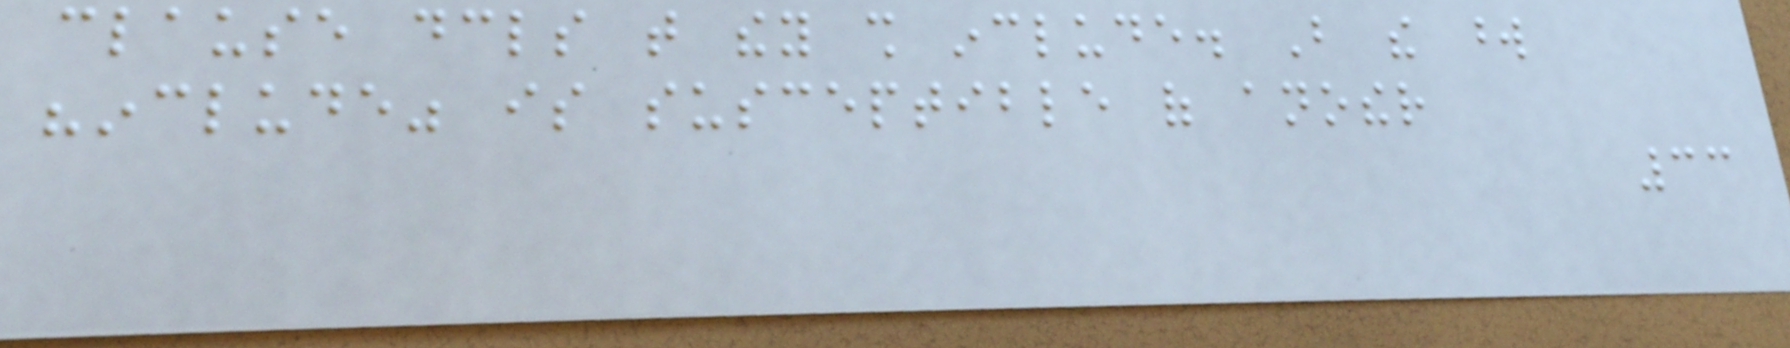clause declares that they shall include. But the word
"include" is susceptible of another
33
